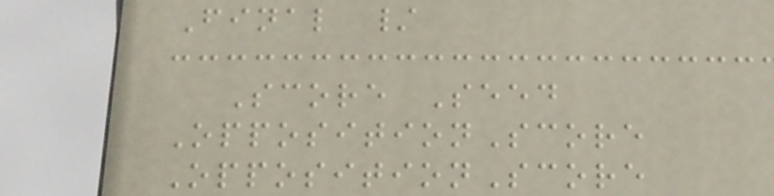Final /
Score Seed
OppositionScore
OppositionScore
